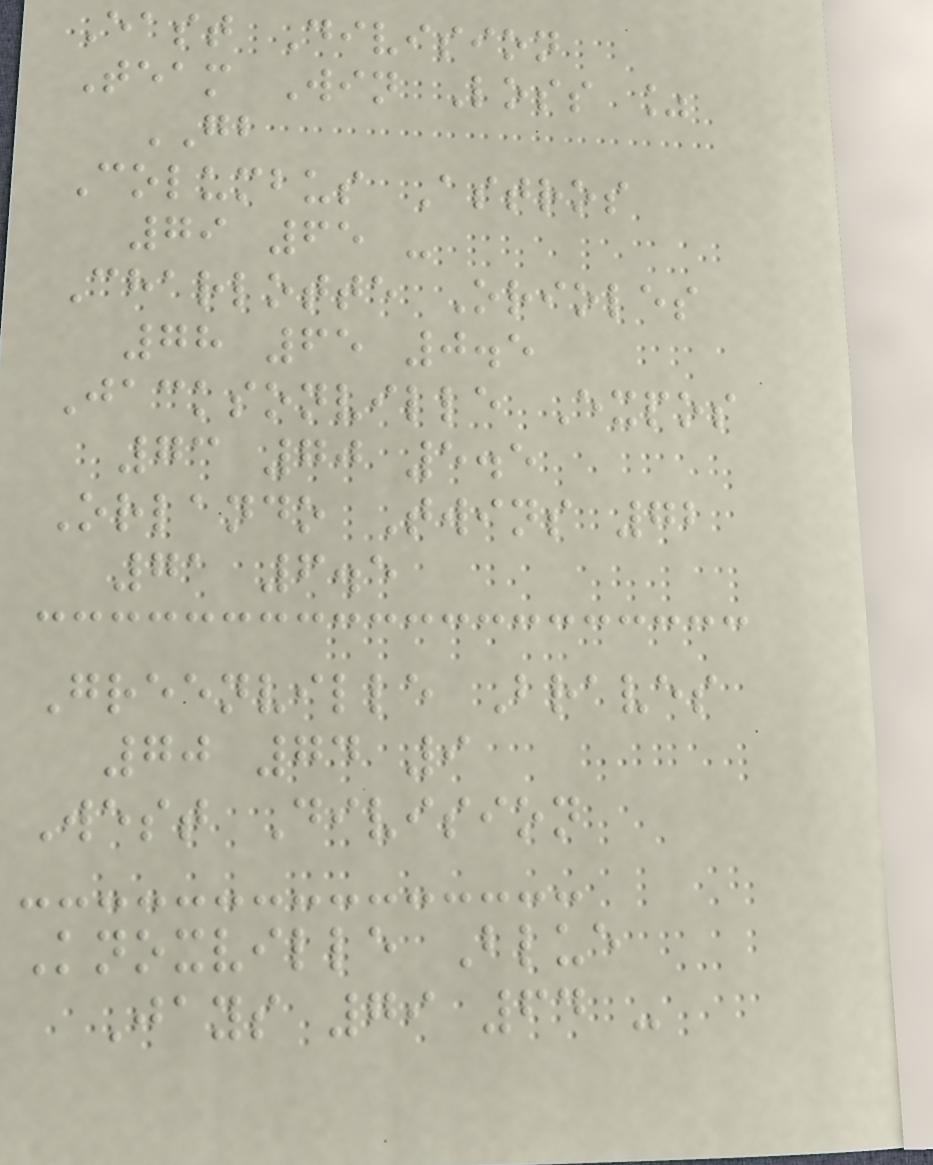East Division
Team Win Loss %
GB
Columbus Astros
79 65 -
Charlotte Orioles
78 65 0.5
Jacksonville Expos
73 70 5.5
Orlando Twins 72
71 6.5
Greenville Braves
70 74 9
West Division
Knoxville Blue
Jays 79 64 -
